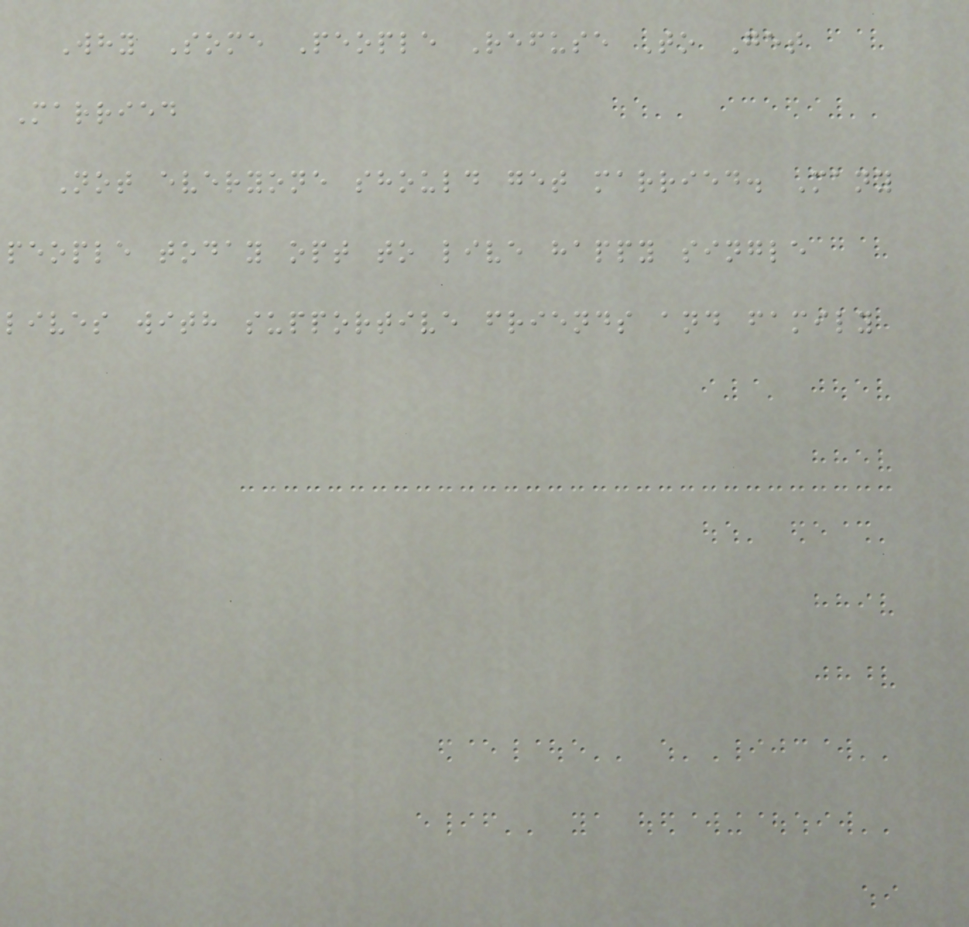Why Some People Refuse To Get
Married
Not everyone should get married. Many
people today opt to live happy single
lives with supportive friends and family
